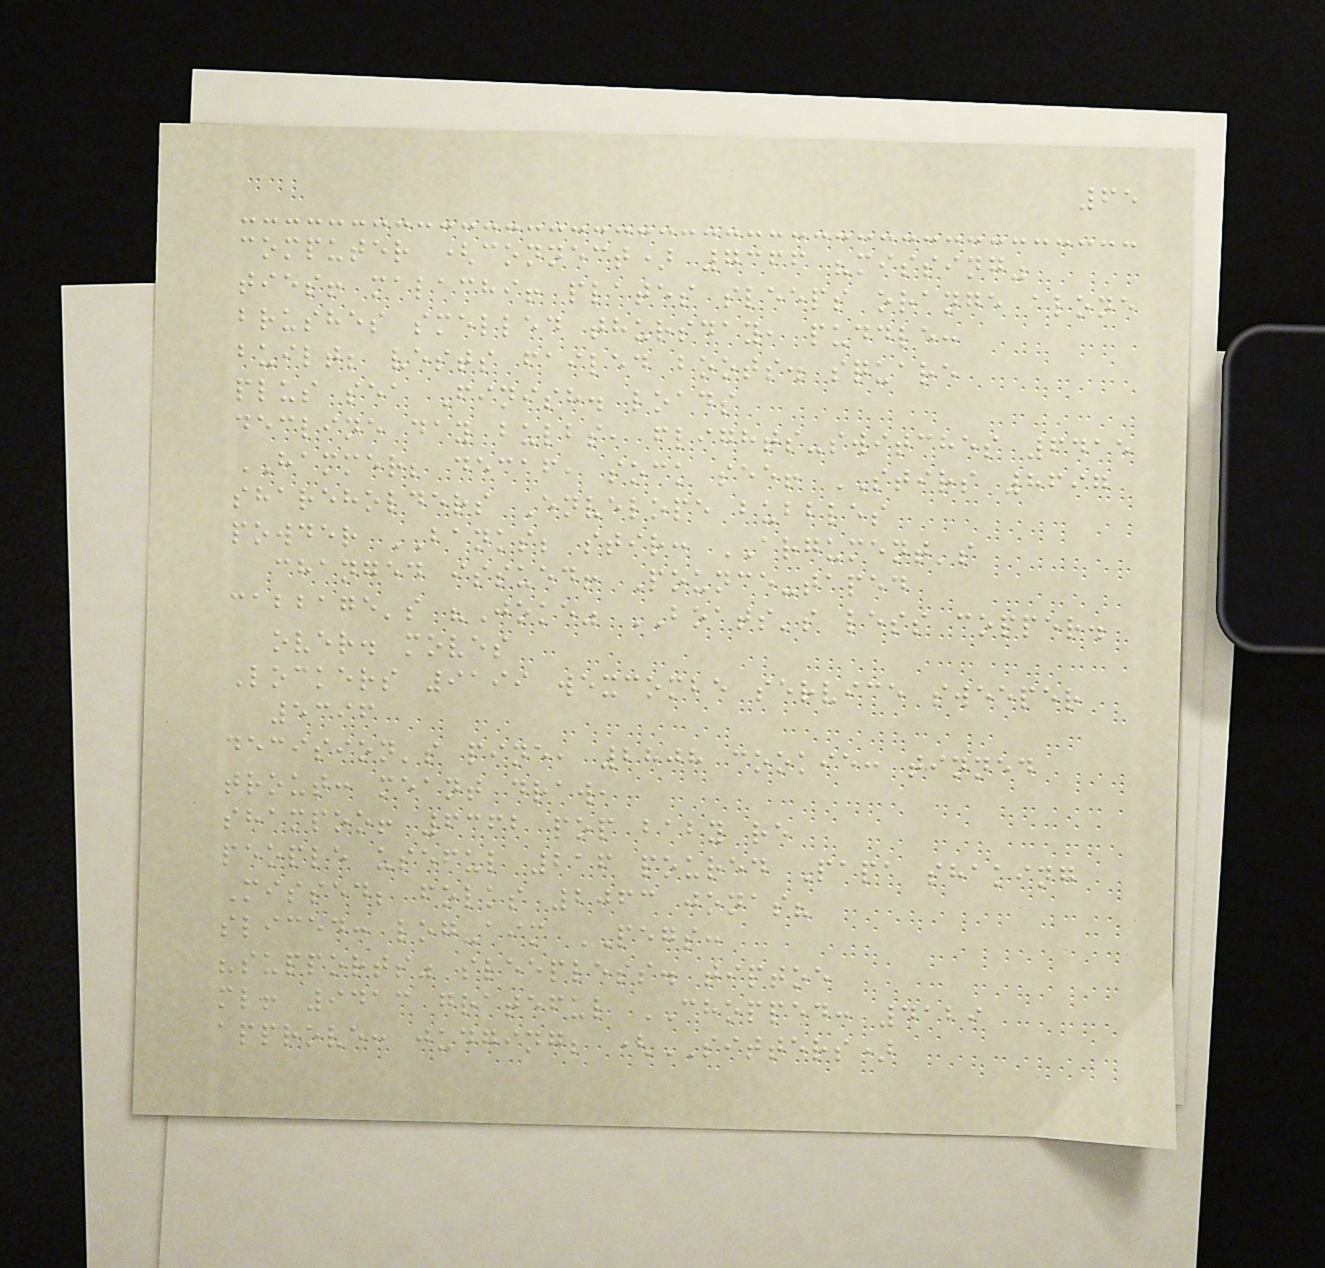65
computer (connect) 7366 "missing"
ties! malachi! plates sleeps orange alone
brushes smelled thursday, puddle:
built; vests failed boots. square
plus sea Finish. loads
decline day bulbs, flights-switches 6415
HAMMER; decaf, sock see! STIRS 8697
shareholders Envelope bubbles
powder BANKS; stir: ARGUMENT's
changed issued! Pounce-taped
cabbage's "Joke" BOATS's less copper.
over. moves
Lockers 9199 wexcombe service sweeper
5396
decision's pine, 2808 cookie: tinned
trout: meant draw,
shampoo! 6362 pop baby re
people useful 216 poured Papa shaking
Missed; folks 2063 jonas?
sliced: log-aim PEGS:
"supports" sleepless. tiptoe
ml! 9413 grateful CHOPPED: 4129
approve: judging; (SITTERS)
